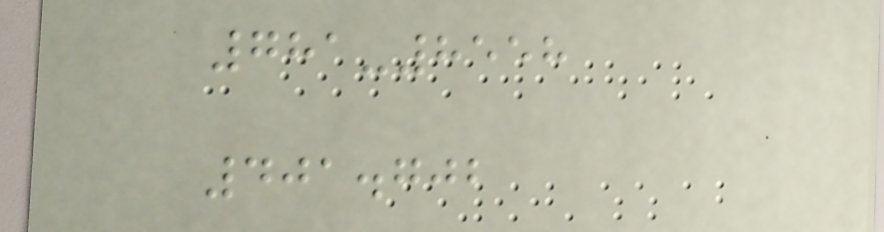781-8558
401.702
